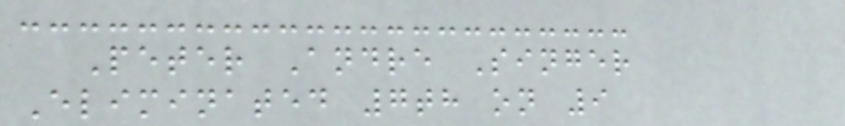Peter Andre Singer
Eliminated 7th on 9
